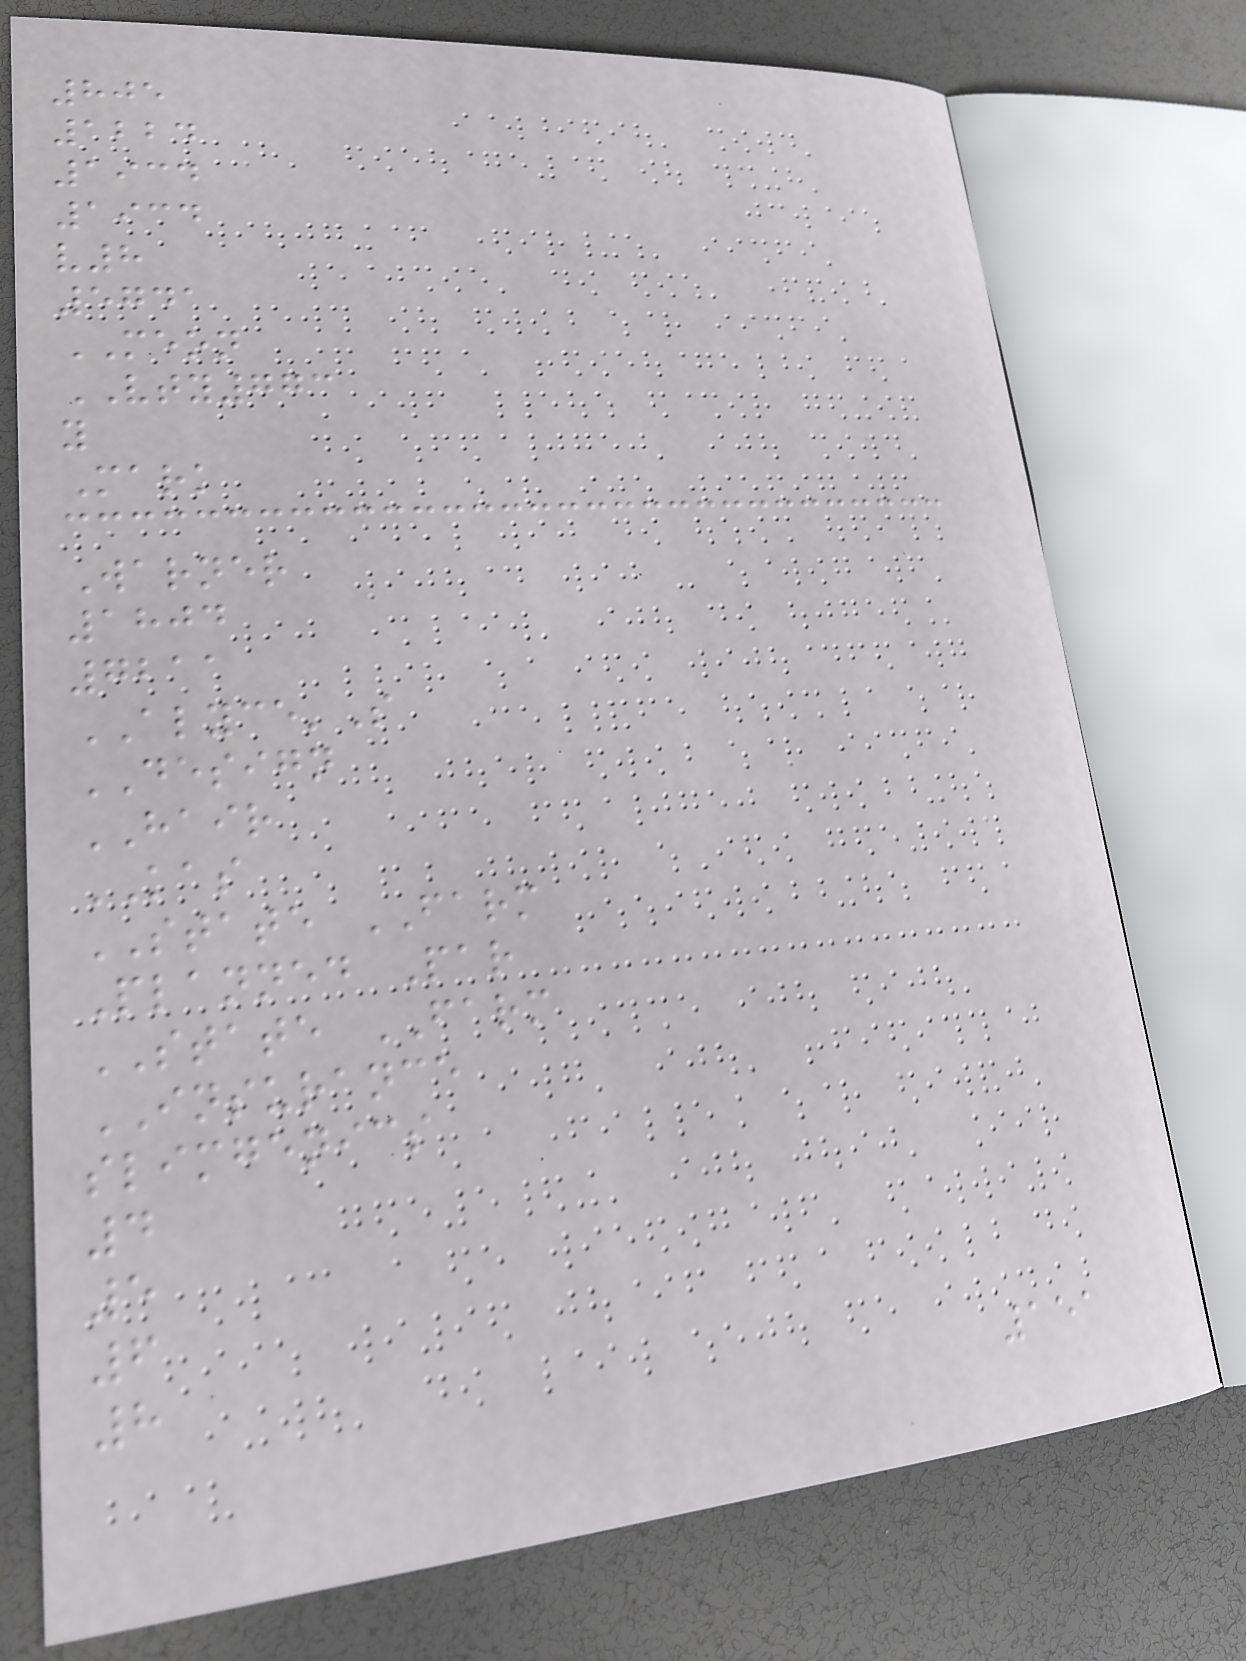805
1224
1934
1934
v8
5741
MEON
VTY773
y
Mark
Warner
1804
7211
ALYCE'S
DESIGN
HAIR
KAS
STATE FARM
Planned Par
STATE FARM
INSURANCE
slimgenics
4
5
6
8
151
